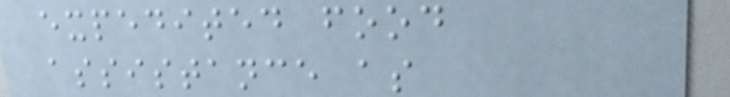expedited food
assistance as
